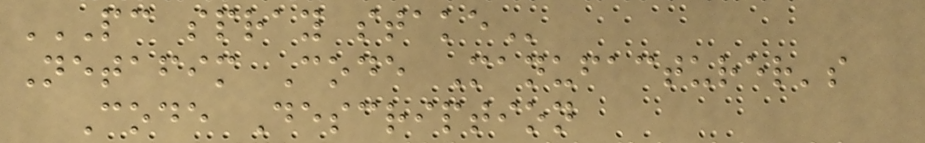PC SPRAY STAKE
Netafim Code Manufacturer's
Code Description
